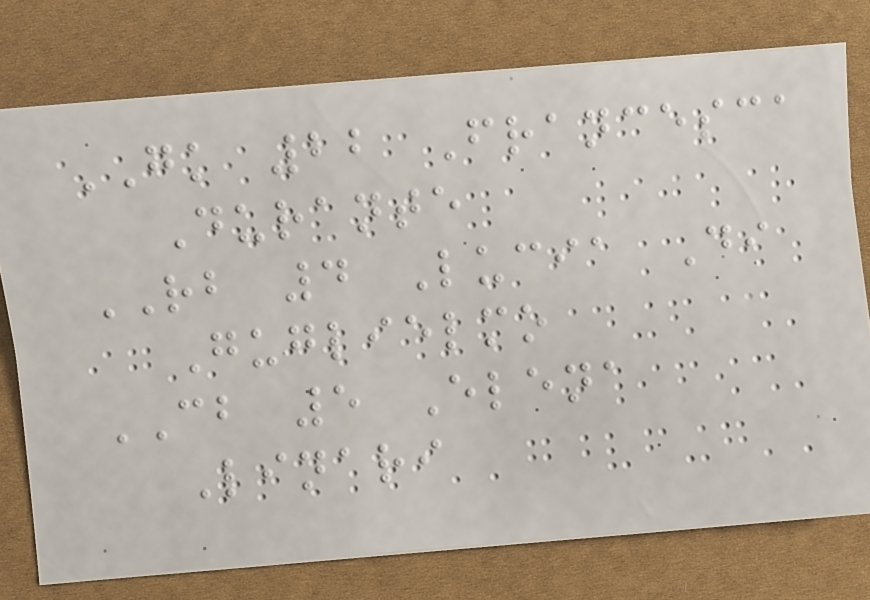GK 22 Francesca
Durante
RB 4 Lucia Di
Guglielmo
CB 5 Elena
Linari
